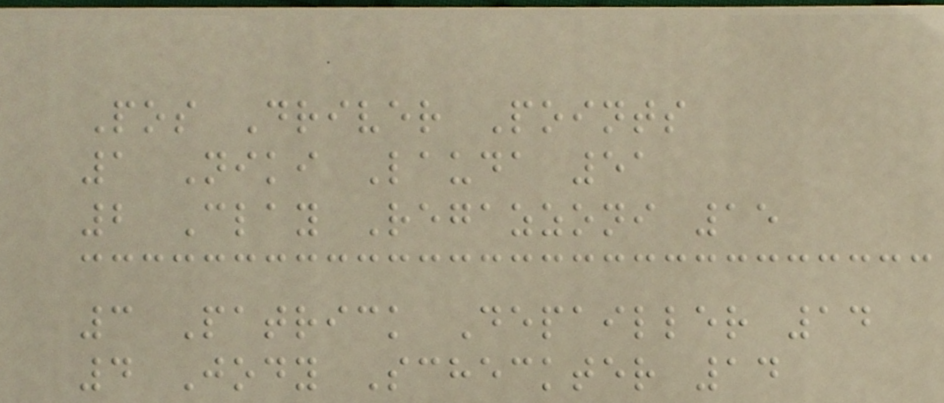Pos Driver Points
1 Niki Lauda 51
2 Clay Regazzoni 15
3 Patrick Depailler 14
4 Jody Scheckter 14
